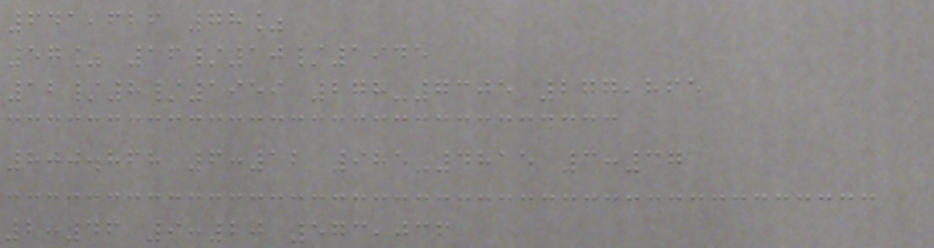641,626 78%
57% 16/10/1945
12/8/1959 278-7305 277,865
800.868 6:12 985-4815 3:37
2:46 9:20 573,036
